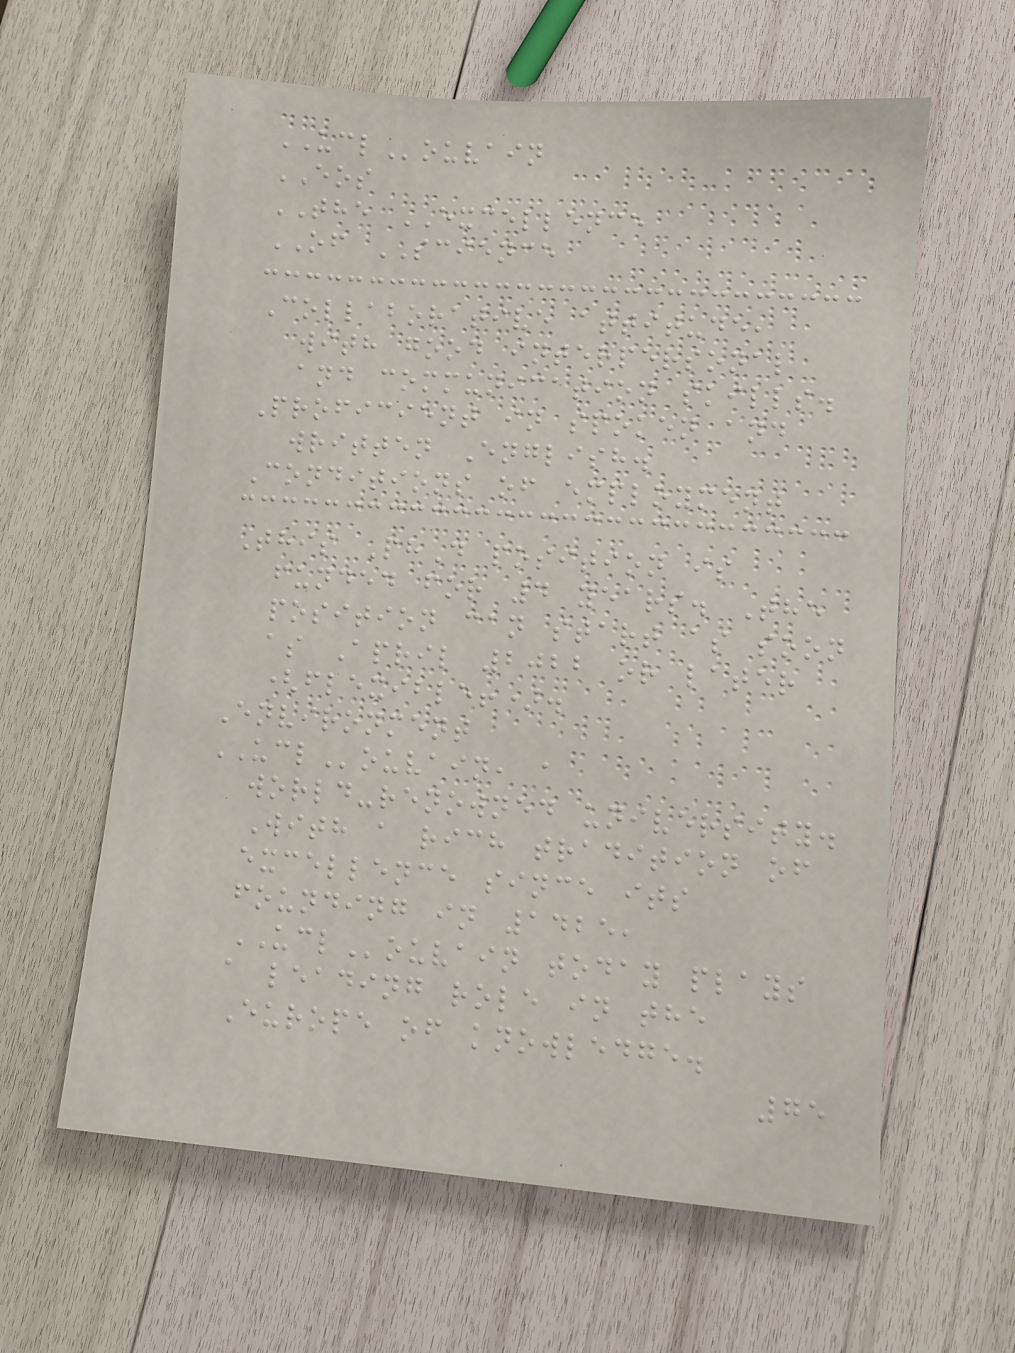UCLouvain
EOS
THE EXCELLENCE
OF SCIENCE
Collaborative attitude,
with good interpersonal
and communication skills.
Proficient in spoken and
written English.
Conditions of employment
This PhD position is
funded for 4 years. The
position can start as soon
as April 2022 or later
(flexible!).
Environment
UCLouvain, a
world-renowned university.
With a rich tradition of
excellence since its
founding in 1425,
UCLouvain today plays
a leading role in the
Europe of knowledge.
75
